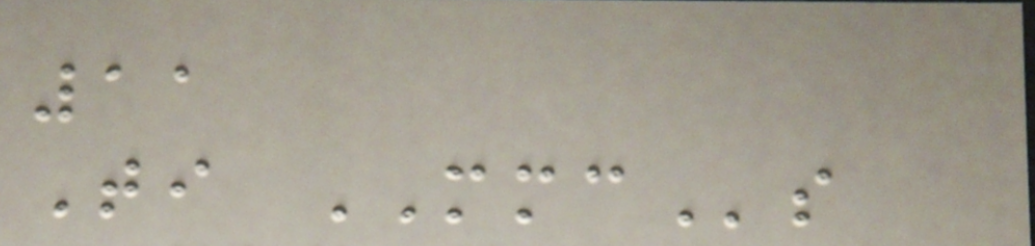11
Ti MMCs
